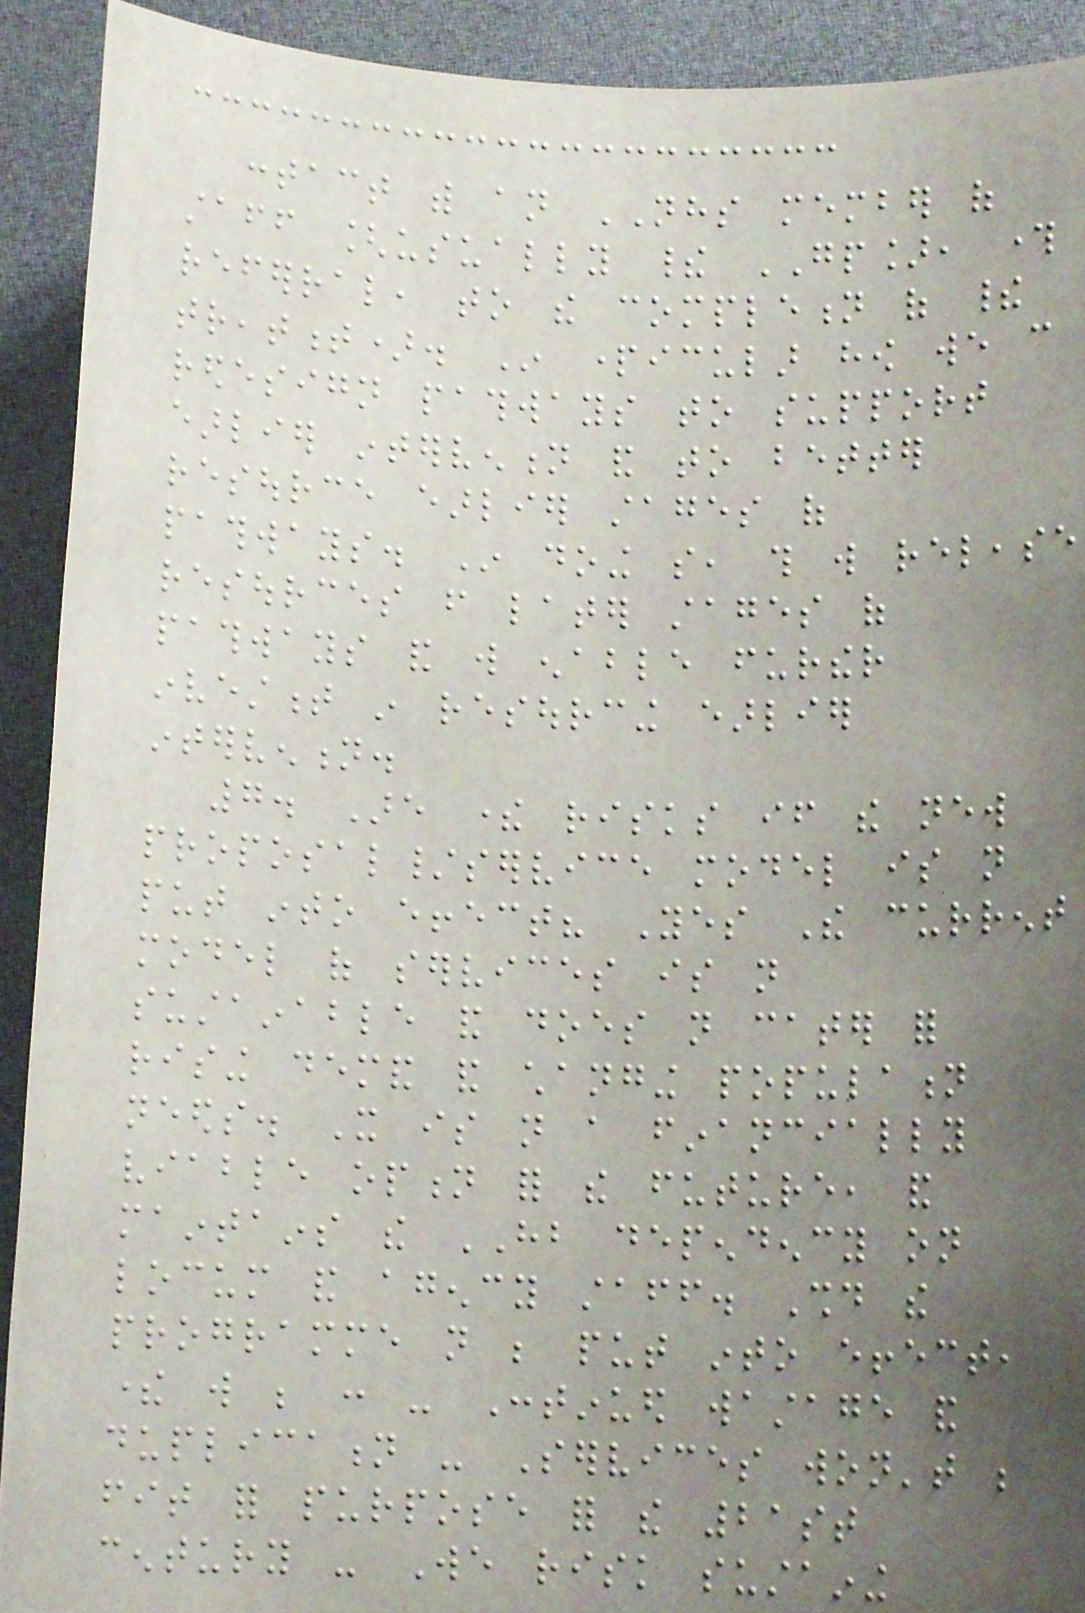contact with an NHS member of
staff [usually their GP], through
referral, to the completion of their
treatment). In particular how we can
redesign pathways to support
earlier intervention and to better
resource earlier stages of
pathways. In doing so, this will release
resources from later stages of
pathways and will enable further
investment in resourcing earlier
intervention.
7. Are there risks if the new
proposal/service model is not
put into effect? Yes The current
model of services is not
sustainable and does not cater for
rising demand and changing population
needs. It is not a financially
viable option for the future, and
maintains the HB dependency on
locum and agency staff. Should the
programme not be put into effect,
there will be : - Continued wastage and
duplication - Services won't be
fit for purpose for the 21st
century - We risk sustaining
